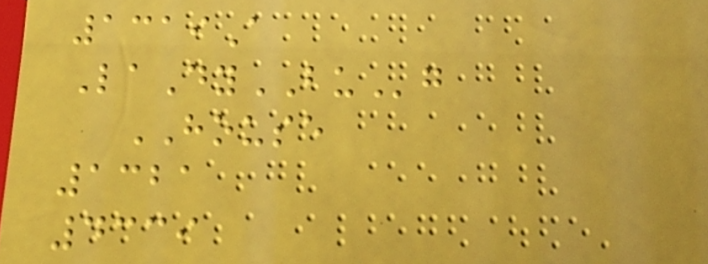1319A
LaDyBUg
HOUSE
1321
4339
